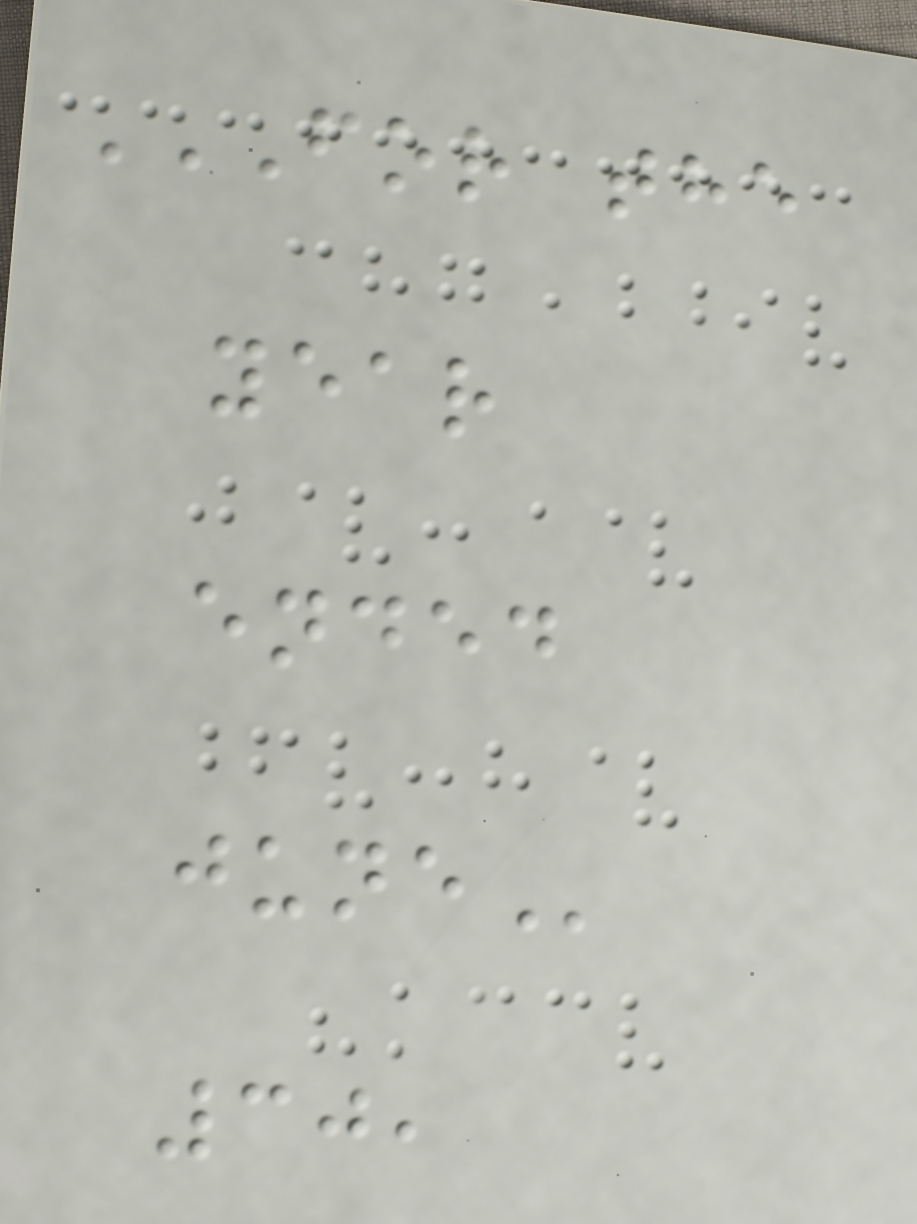FOR THE
YEAR
ENDED
JUNE
30,
